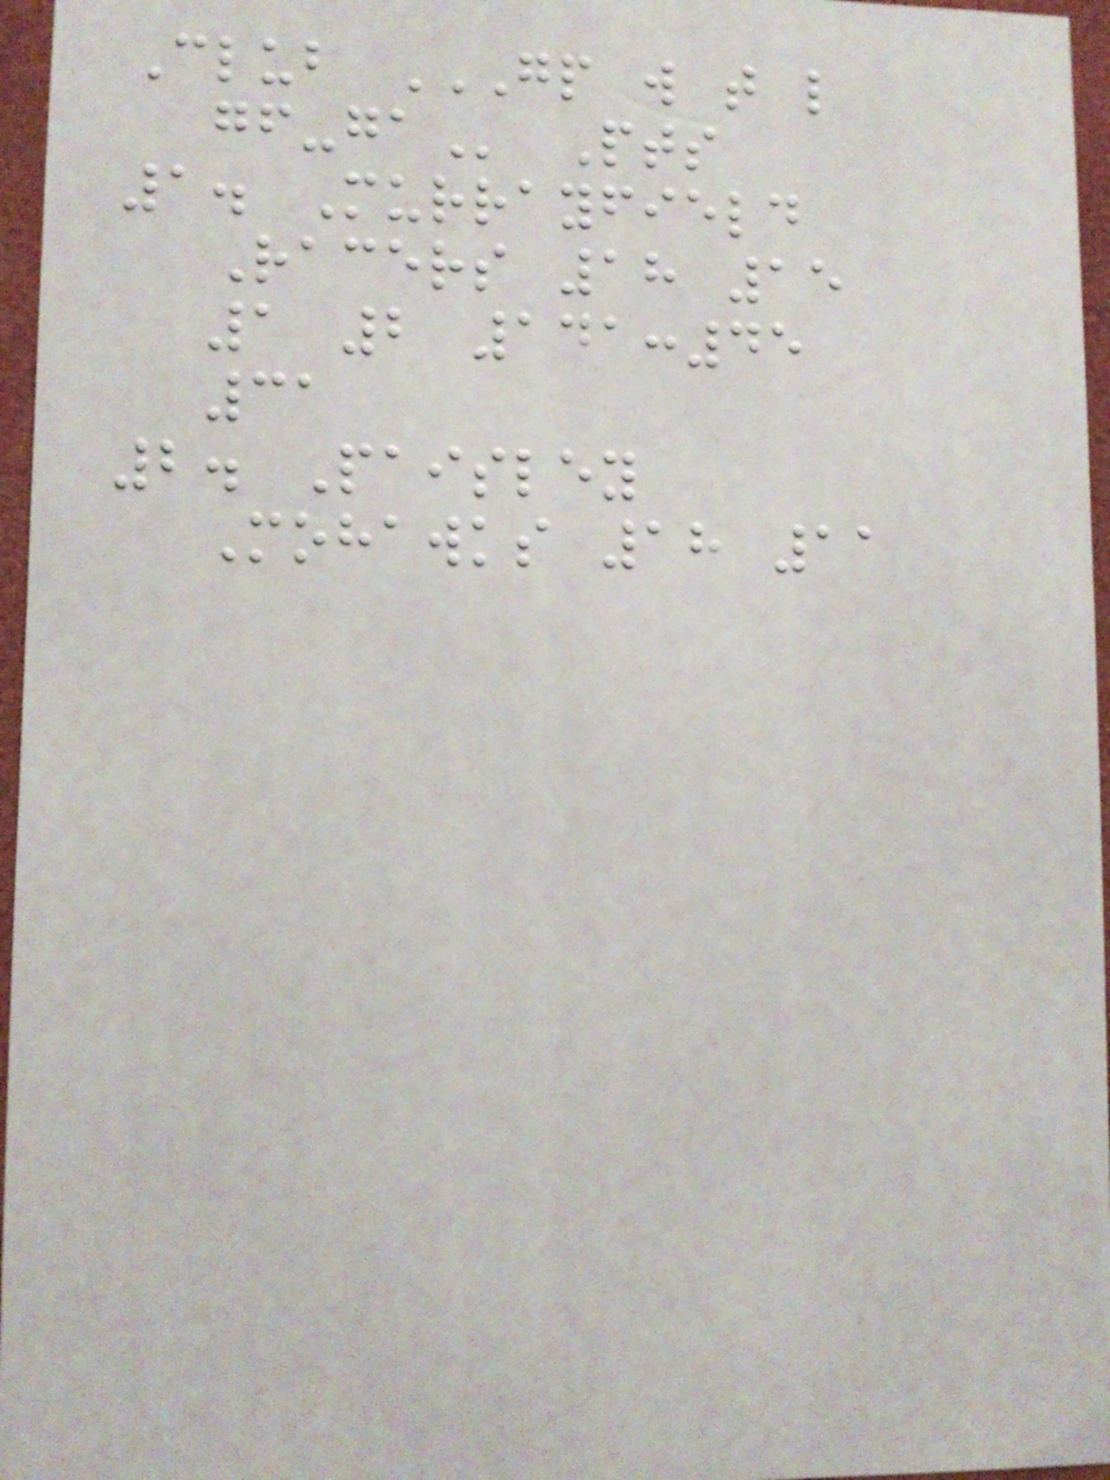Club GP W T L
GF-GA Pts
1. Murrayfield
Racers 18 15
1 2 141:45
31
2. Paisley
Mohawks 18 11
